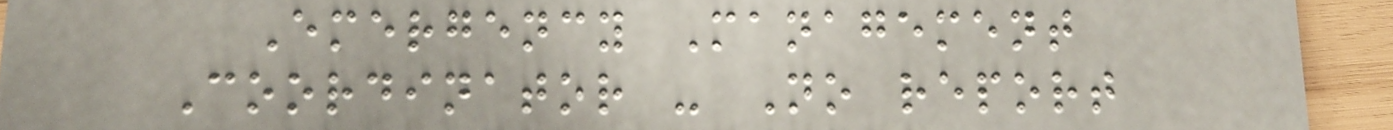Emergency Management
Coordinator - No report
